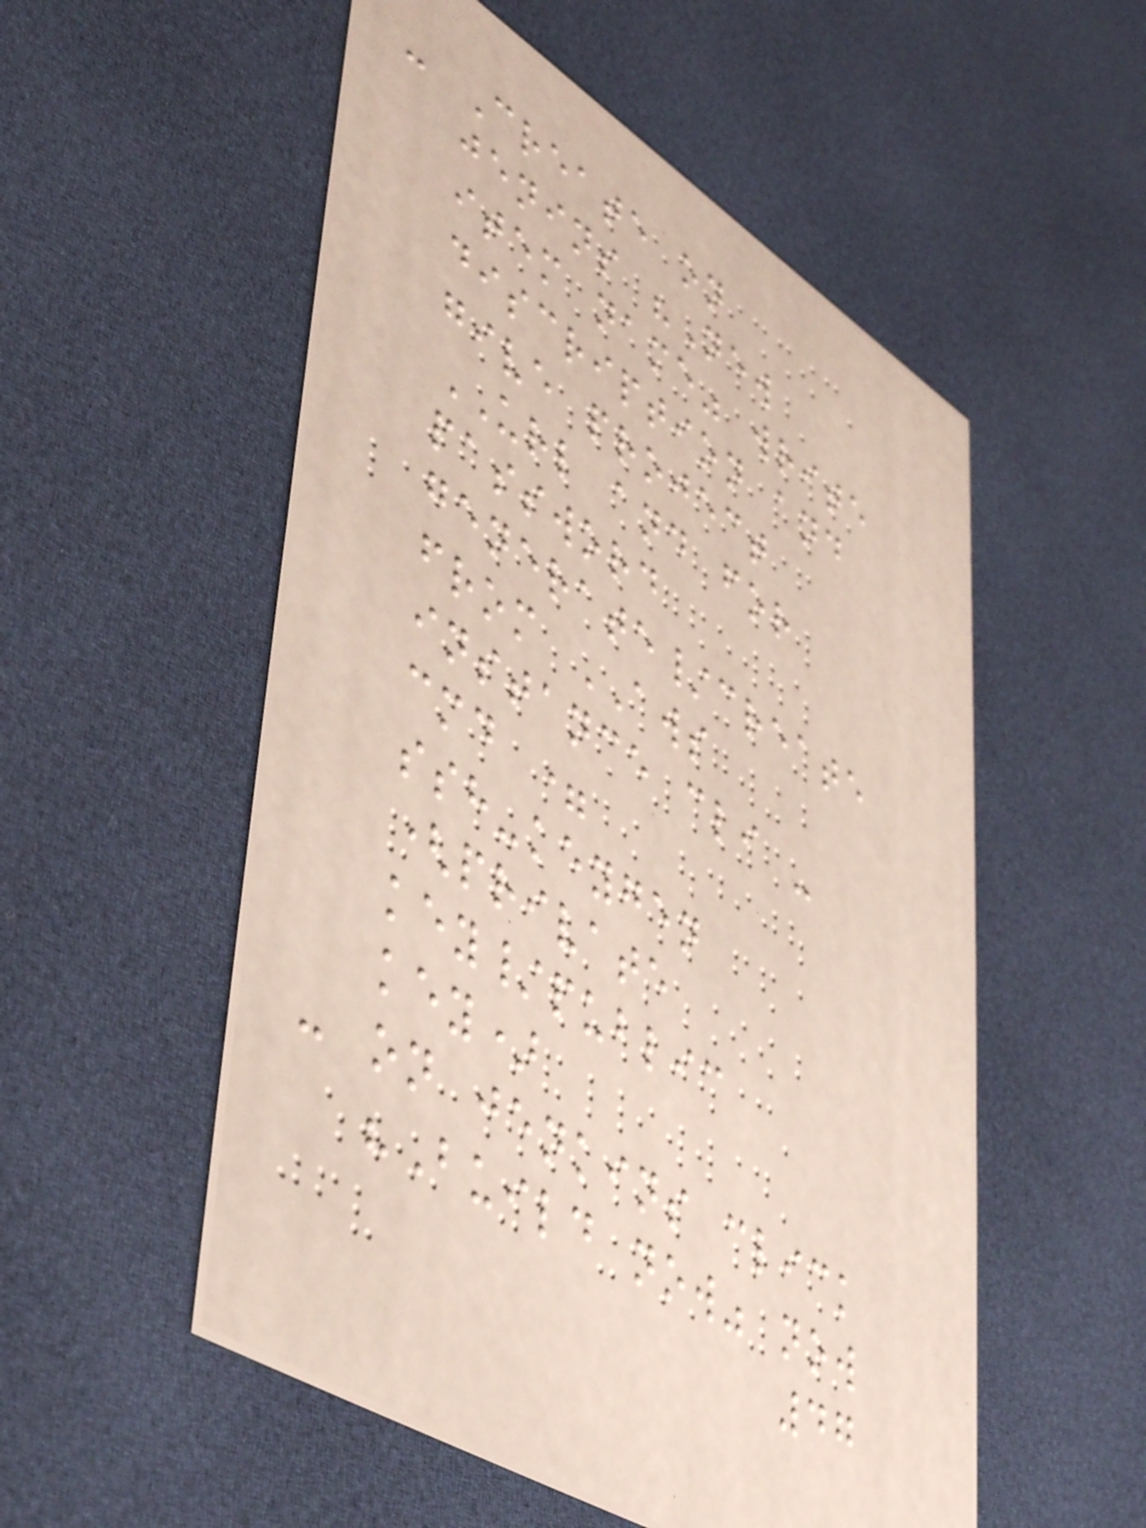- Create on
jenins "New
item name" write
discription and
give project
URL and for
password
generate/create
from AWS
instance cli -
cmd =
ssh-keygen
(private
key/public
key)
- on jenkins click
"Build now" now
47
